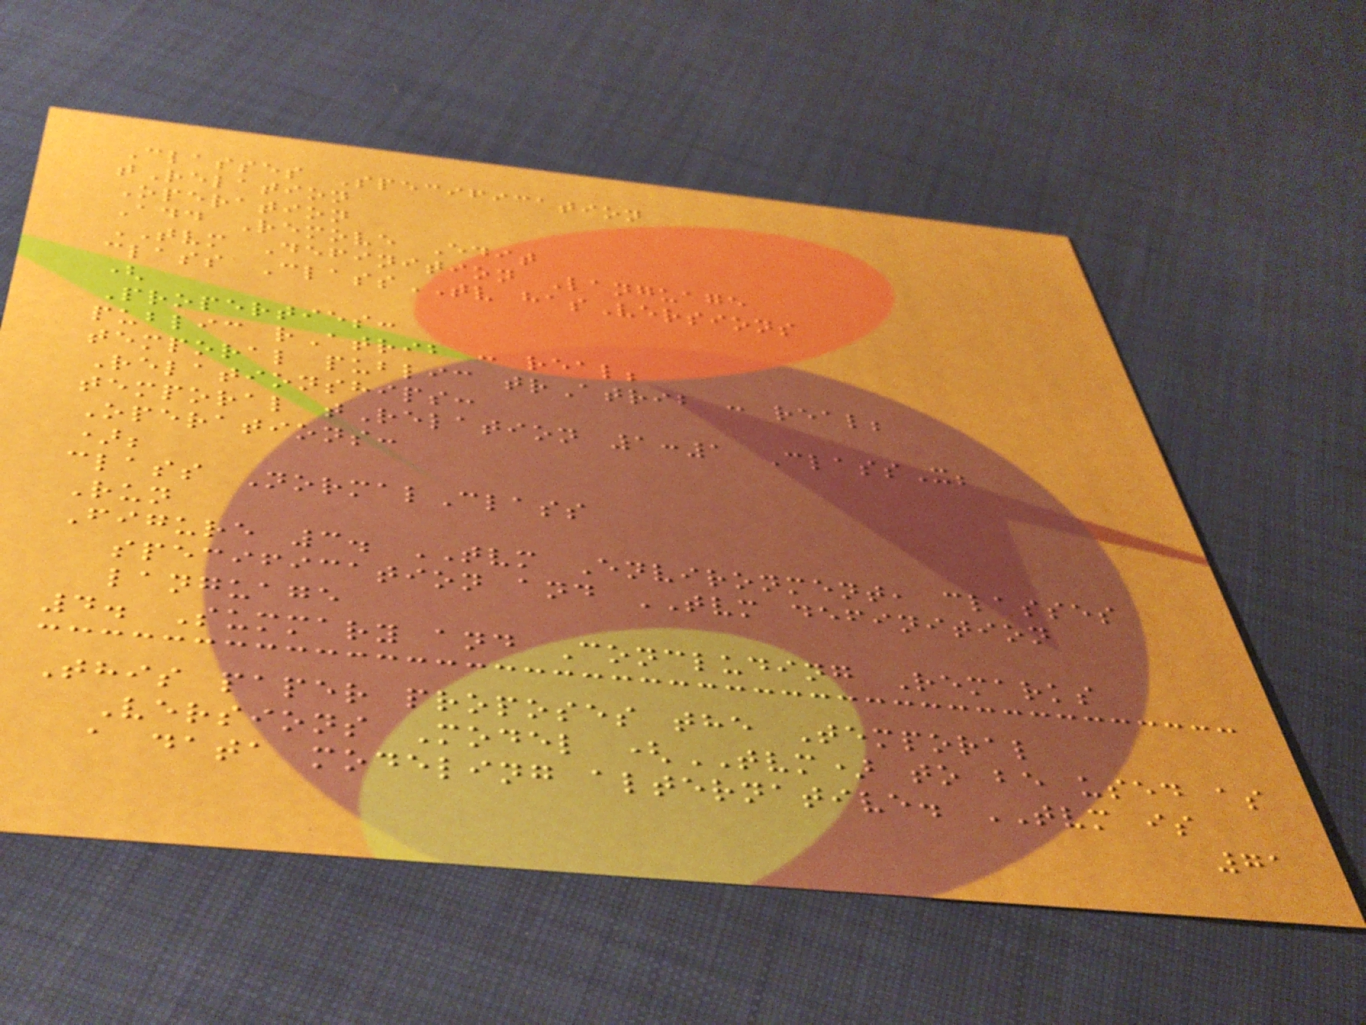Classes Specification
tRelation
Operation
Add Remove Edit
TVM Definition Language
class ClassTV hasVersions
(
Properties:
public rAtrib : real;
temporal public trAtrib : real;
Relationships:
temporal tRelation 1:1 ClassX;
Operations:
);
class NormalClass
Run
Figure 3. TVM Environment, classes
specification and TVM definition
language
4. Summary and Concluding Remarks
This paper proposes the Temporal
Versions Model (TVM) to be used as
a data modeling alternative. TVM is
71
